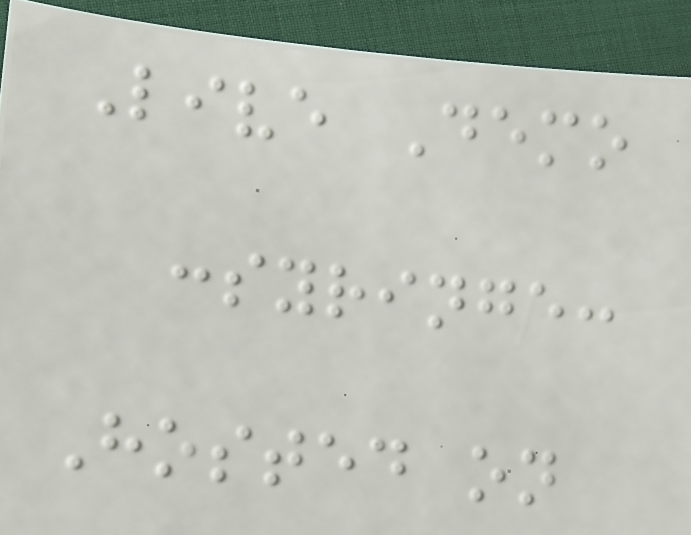Live Demo
:syringe:
Hosted on
